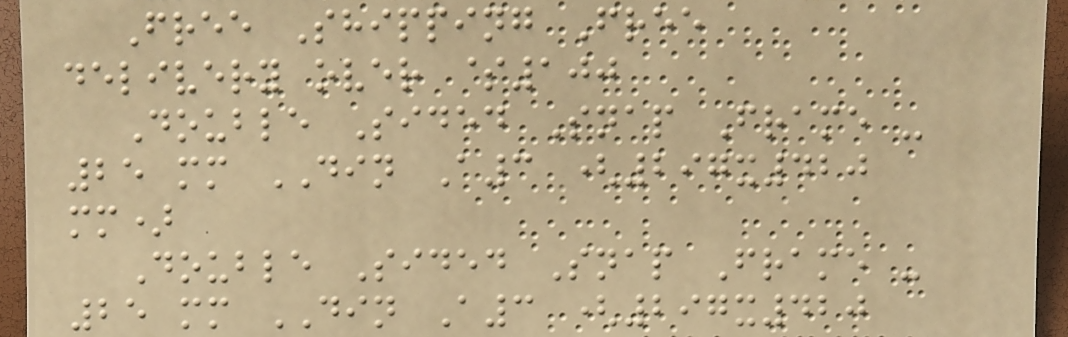Free Shipping Free
delivery over $100
Double Sided Snap Frame -
25 mm DIN A3 (297x420
mm)
Double Sided Snap Frame -
25 mm DIN A3 (297x420
